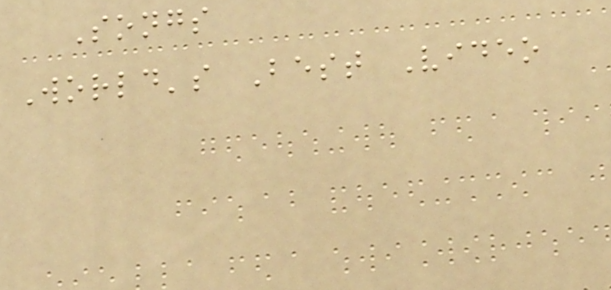Songs
World's Best Video
